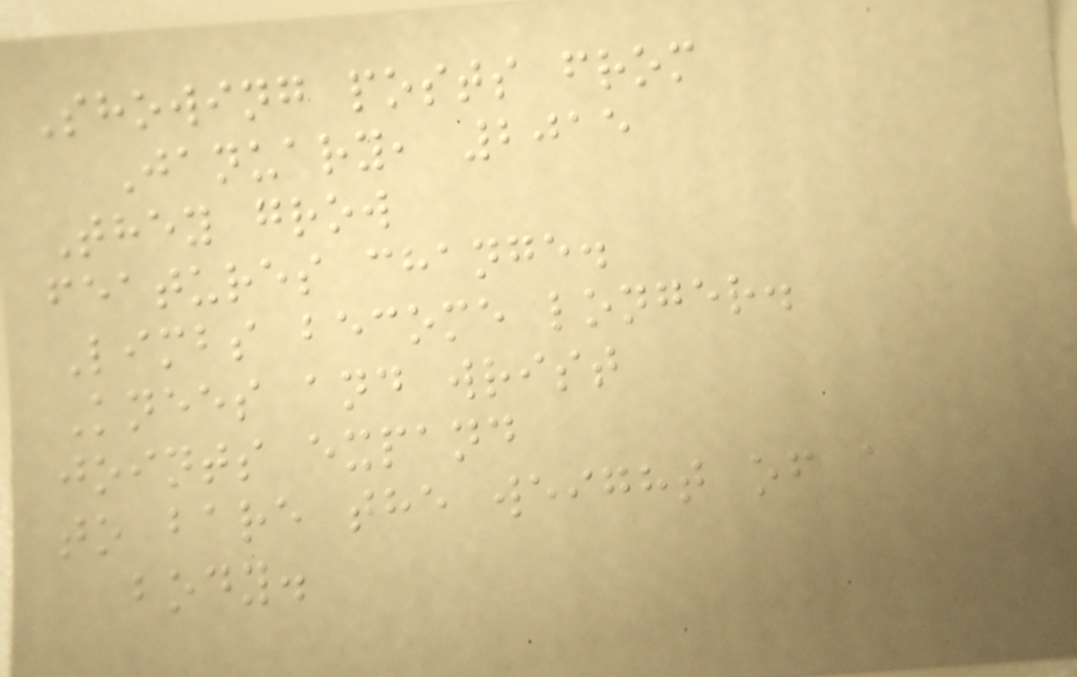Showing posts from
January, 2015
They grow
features change.
Limbs become longer.
Knees and wrist
joints expand
to bare the weight of a
body.
